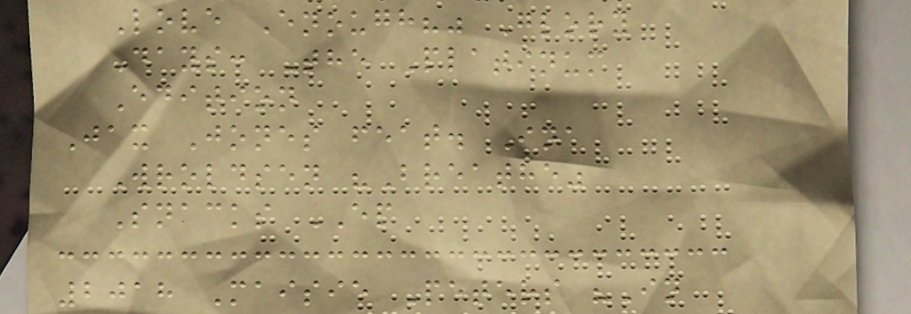Love Enough?" Glory
Days: The Platinum
Edition
Jax Jones feat. Ina
Wroldsen "Breathe"
Snacks EP
2018 Maisie Peters "In
